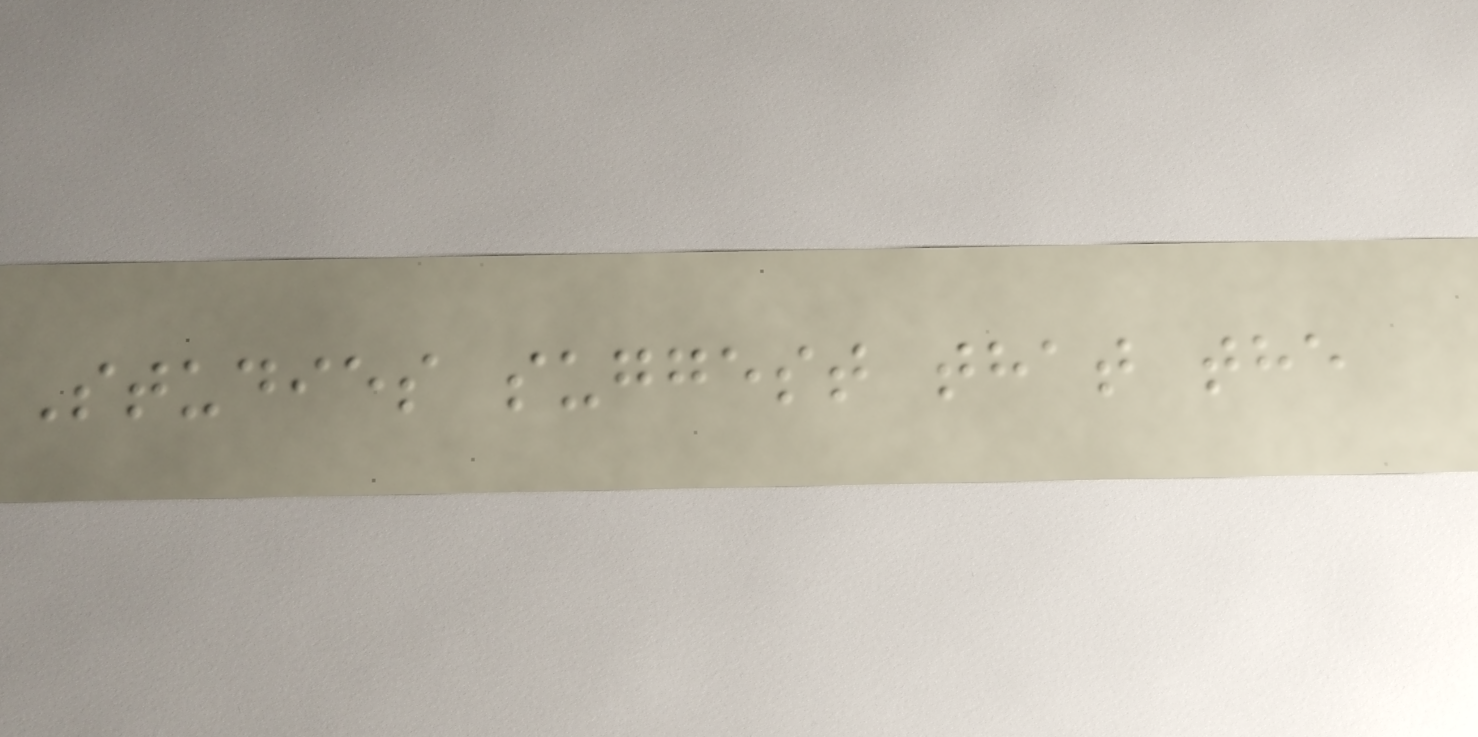Studies suggest that the
